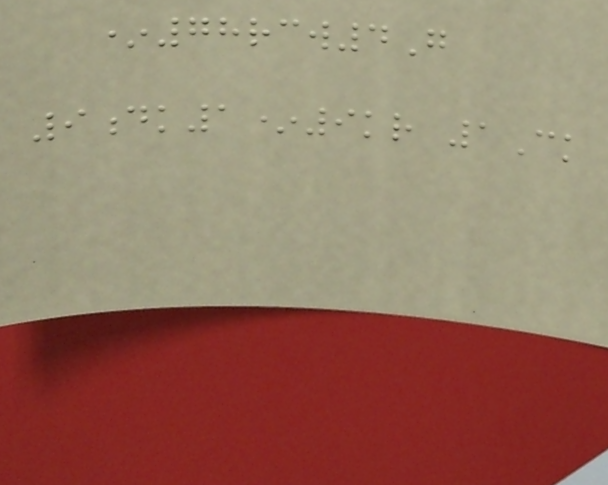*78rcw4G
9dk1*9kr 1Ck
